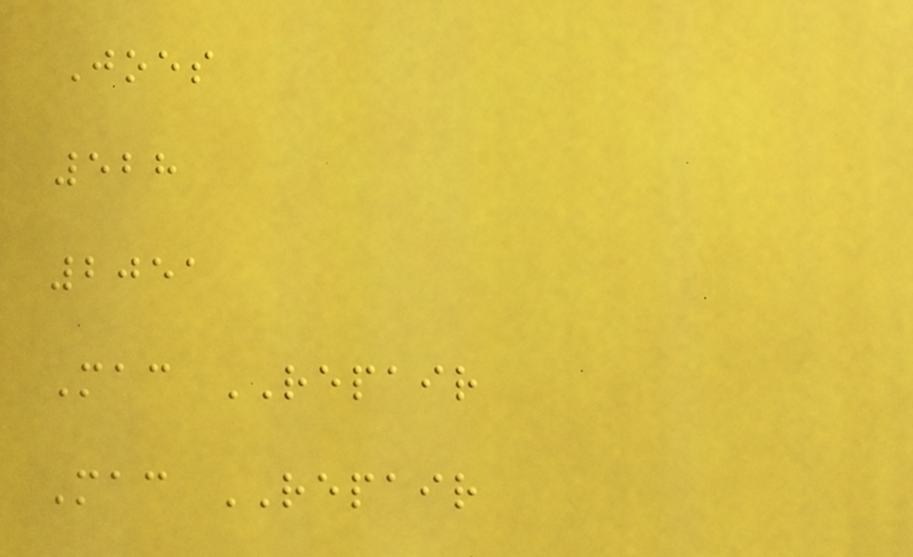Joes
528
2051
Mac REPAIR
Mac REPAIR
